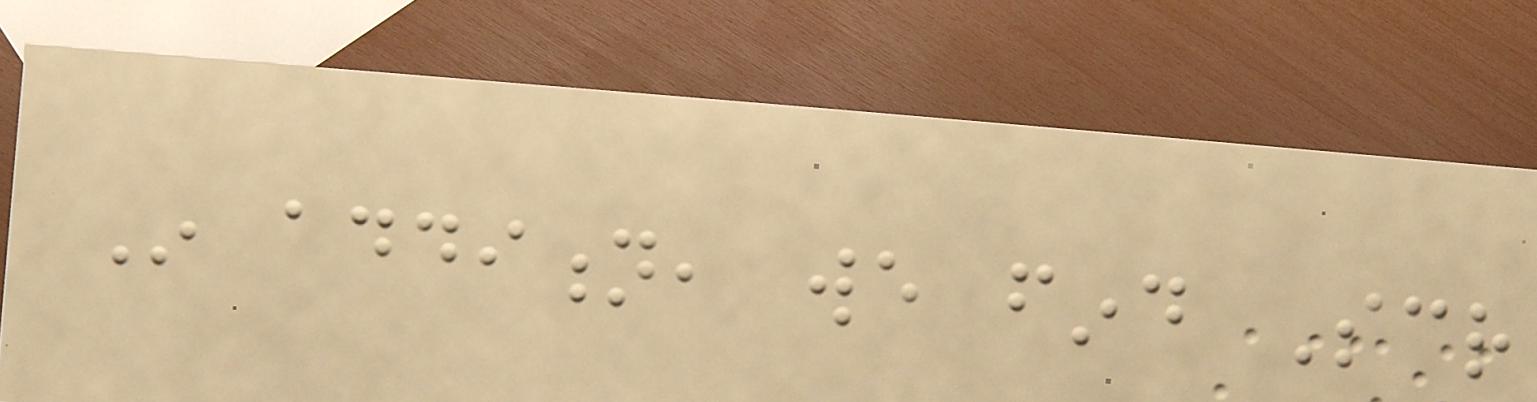In addition, we find Scr
